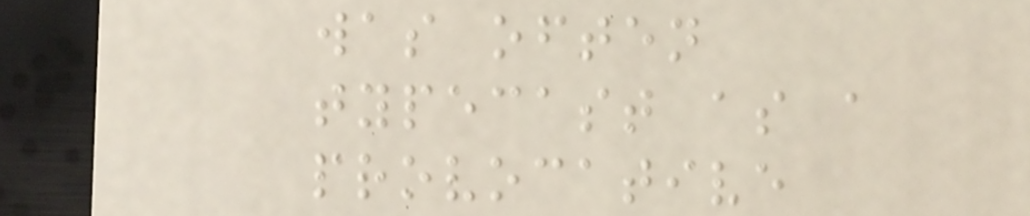was often
typecast as a
provocative
